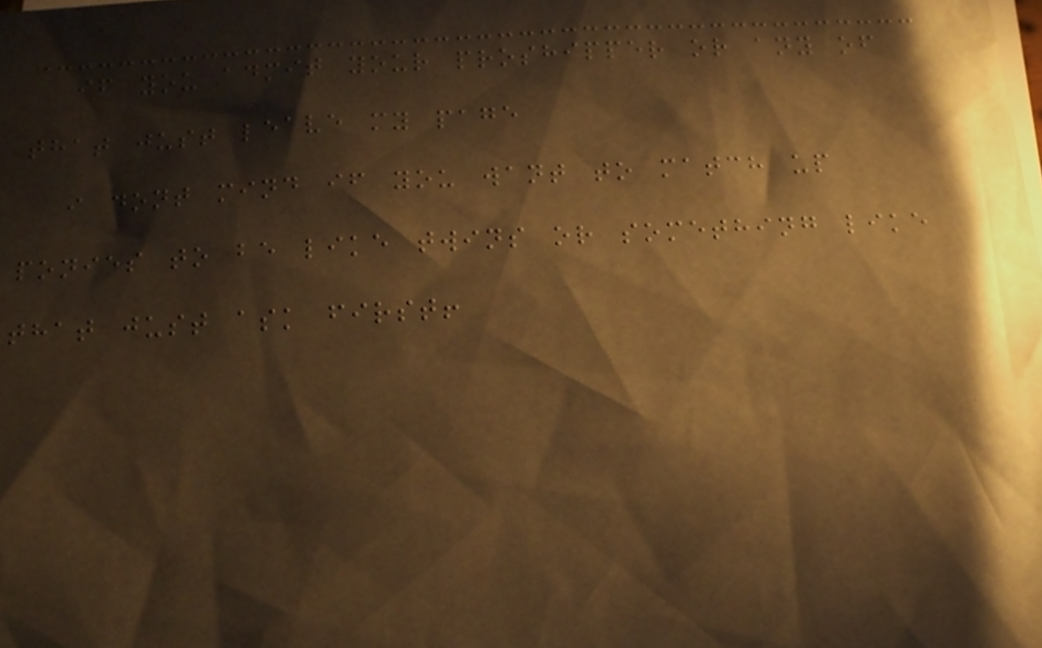if you admit your proshipper or any of
that just leave my page
i dont mind if you want to match up
ponies to be like twins or something like
that just ask first!
